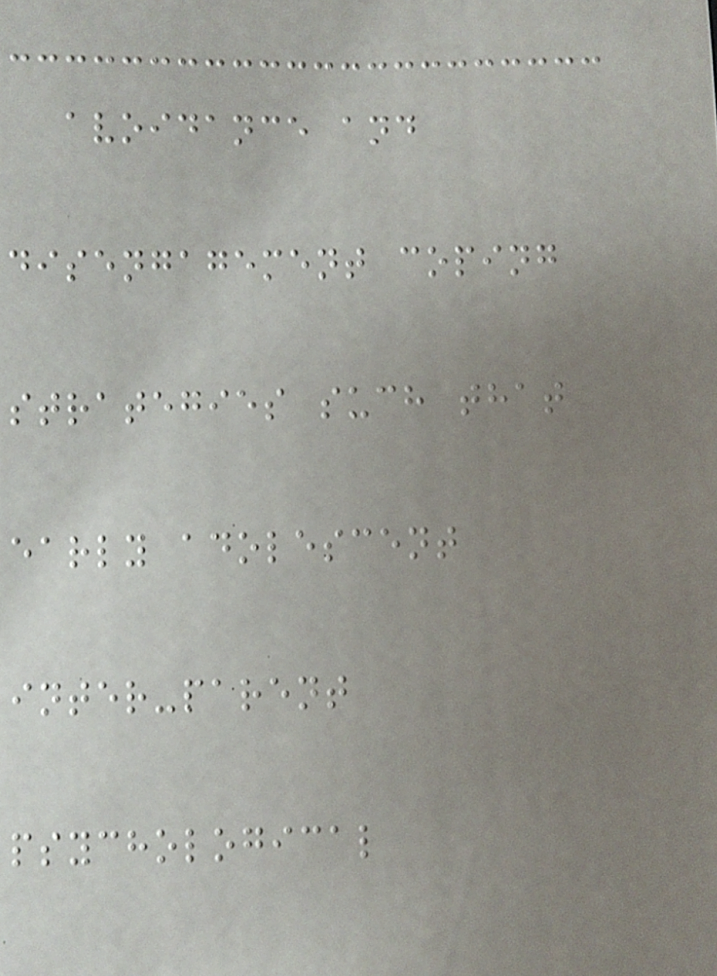avoidance and
disengagement coping
strategies such that
early adolescent
inter-parent
psychological
